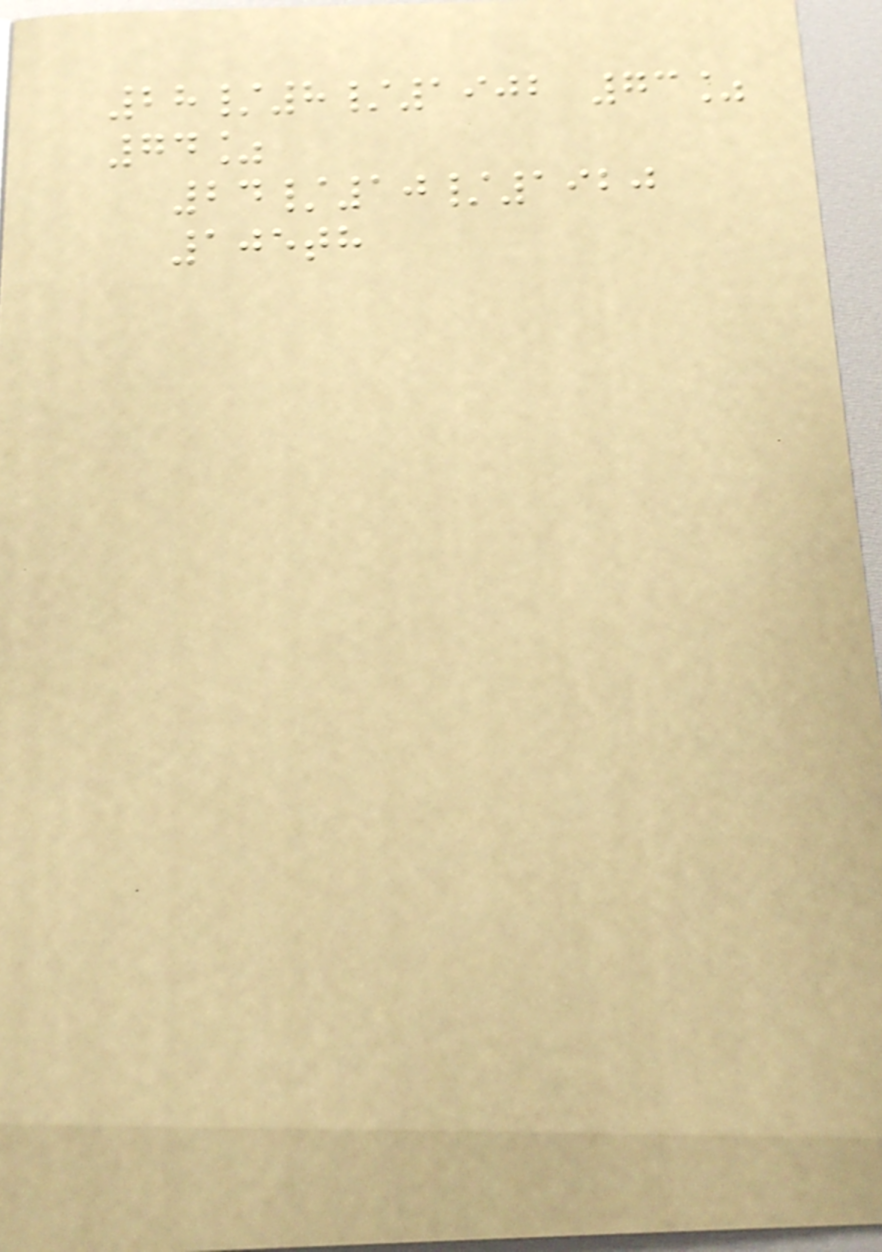28/8/1902 73%
74%
24/10/1920
105th
